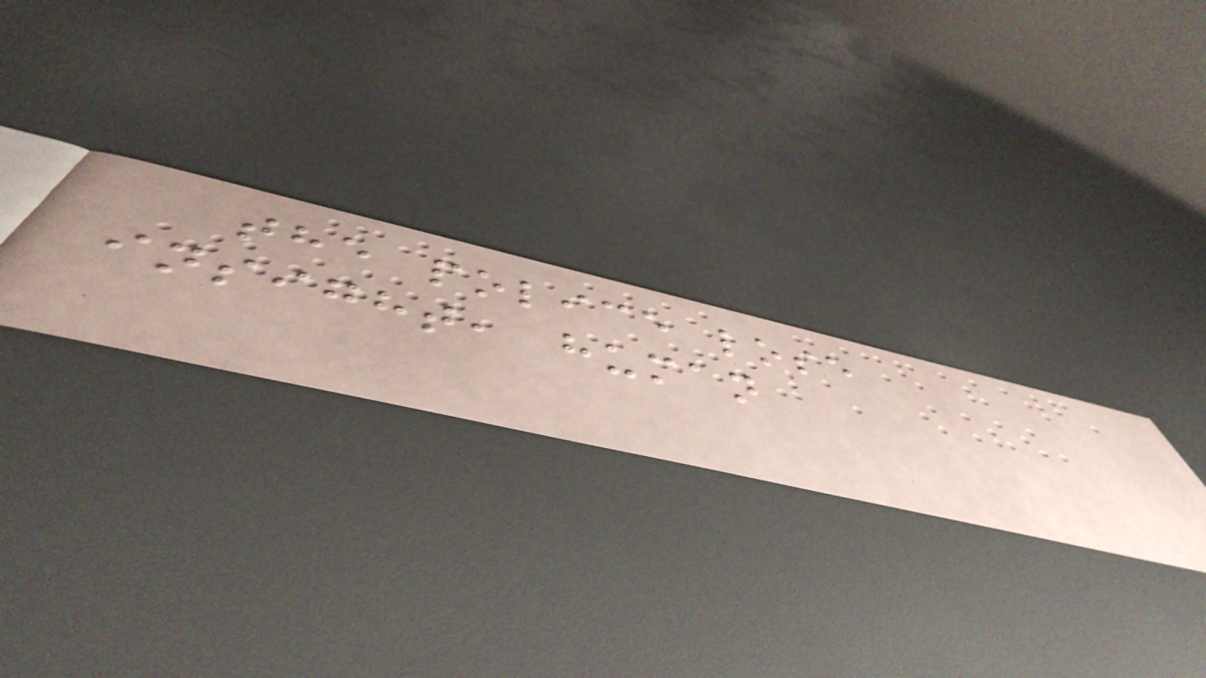the police lose
insight, human
